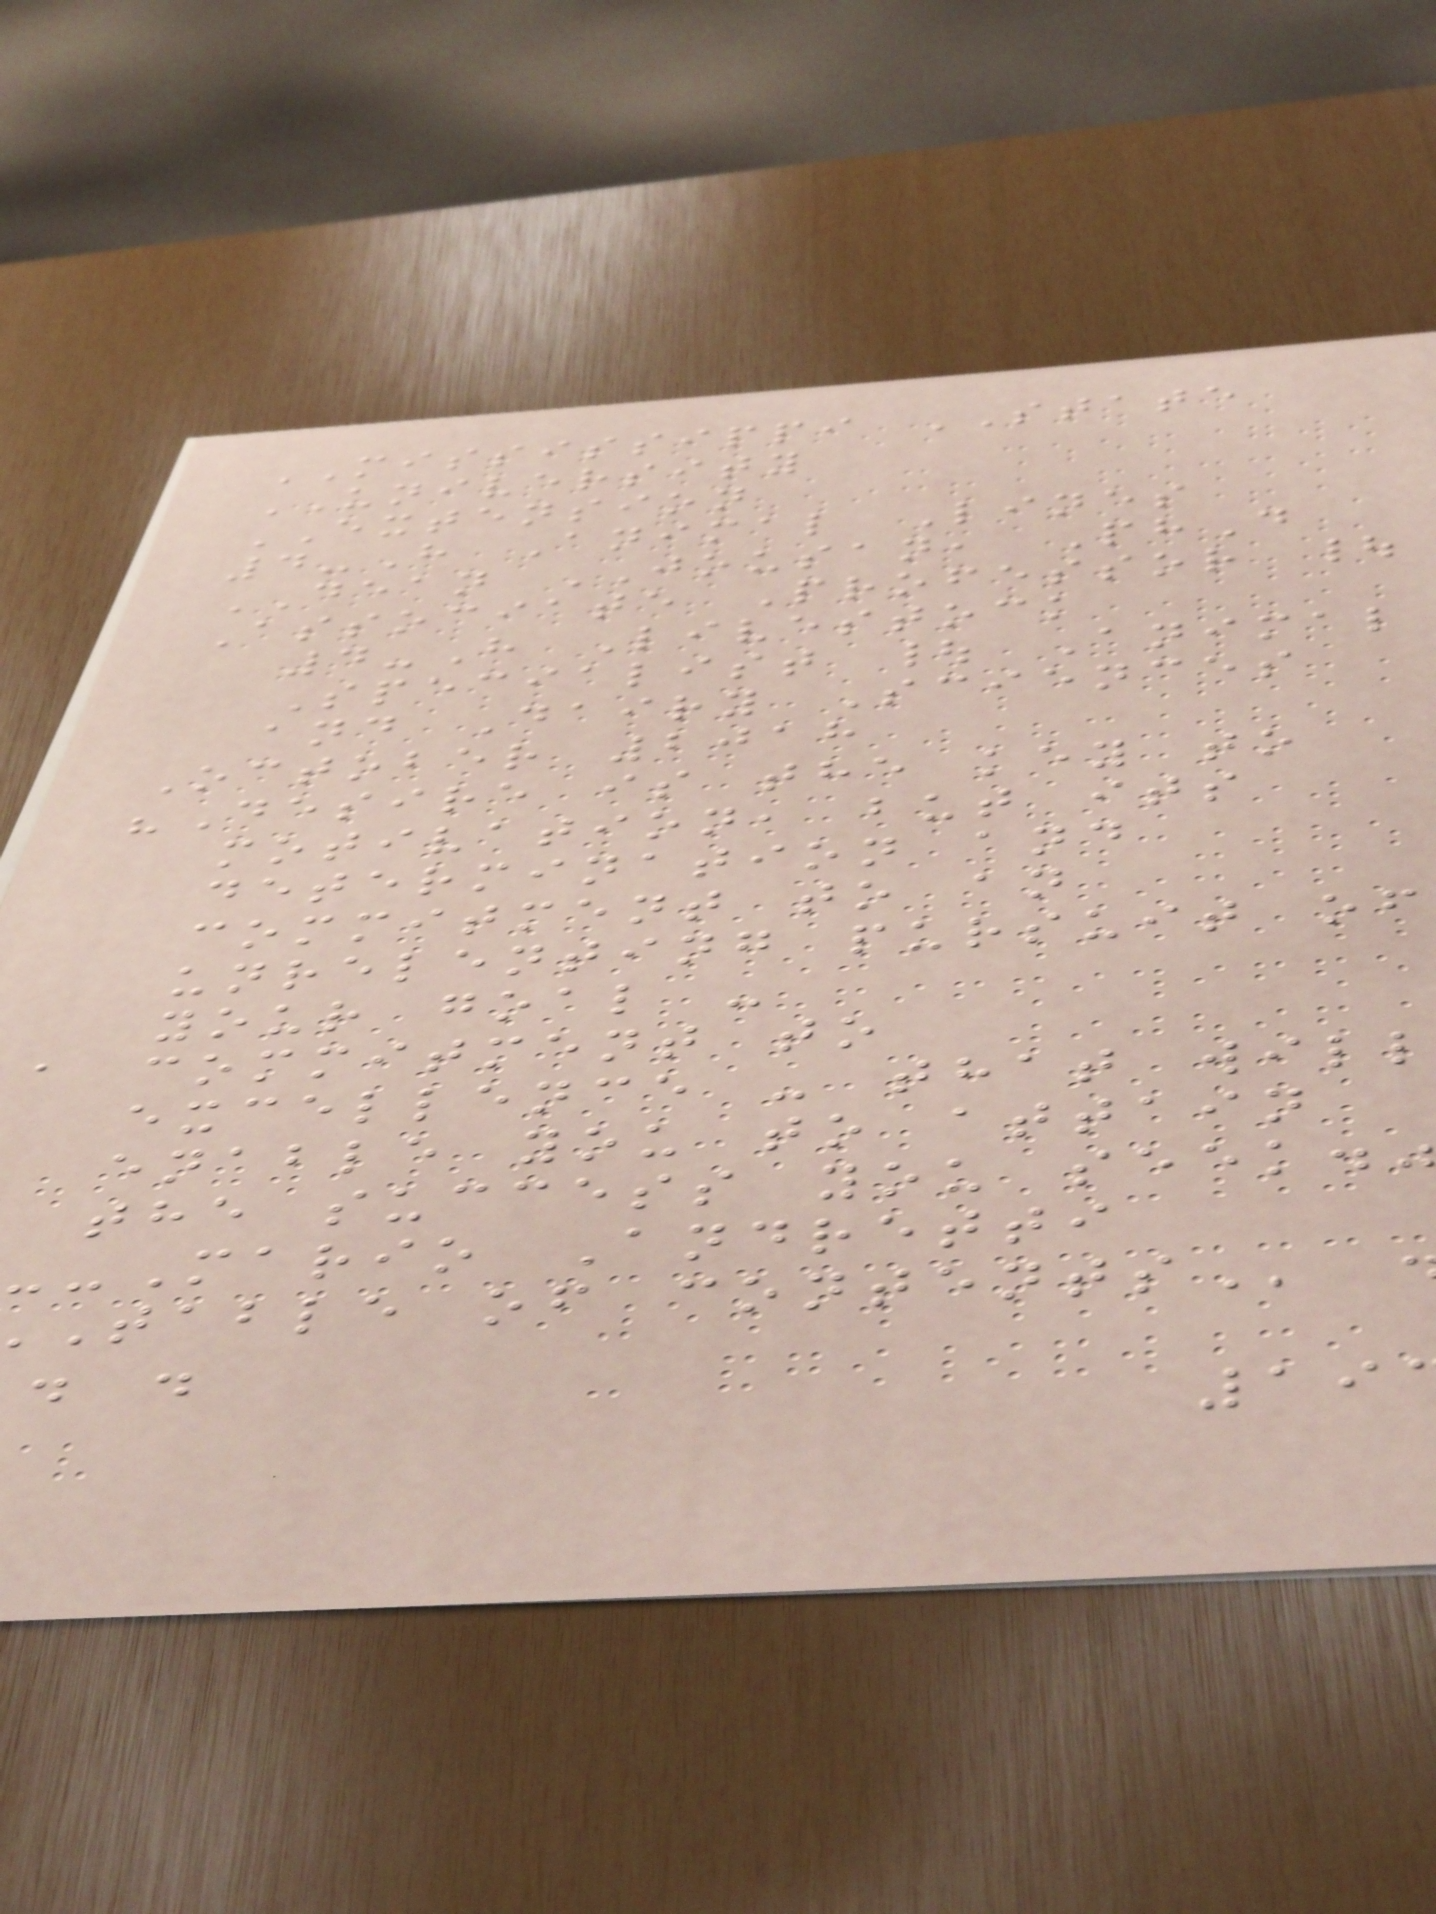MISSISSIPPI STATE
UNIVERSITY
EXTENSION
4-H Animal Lines
DEAN JOUSAN, PhD
Associate Professor |
4-H Livestock
Specialist | Animal
and Dairy Sciences
October 2018
"Desire is the key to
motivation, but its
determination and
commitment to an
unrelenting pursuit of
your goal -
a commitment to
excellence - that will
enable you to attain
the success you seek."
--Mario Andretti
table of
. .
